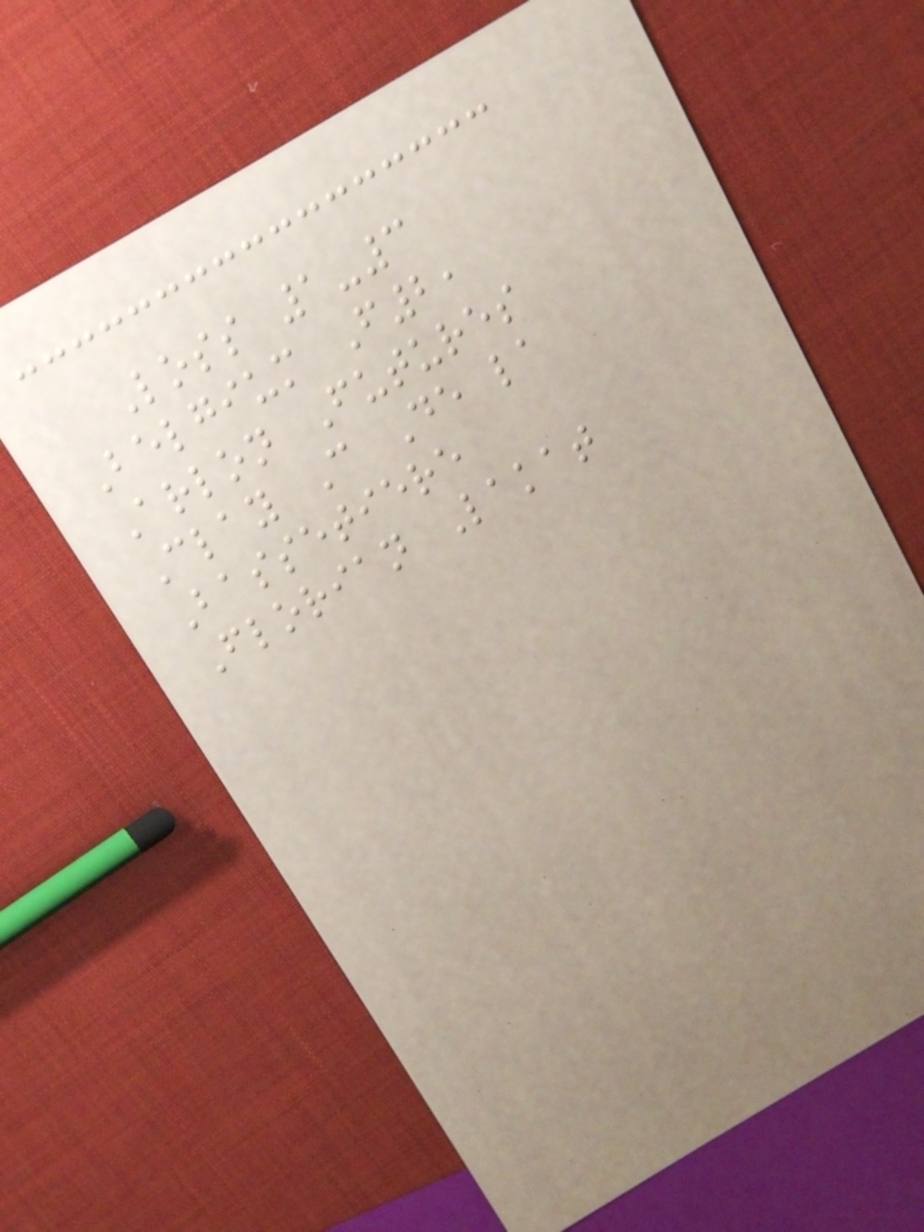Loss 1-3
Belgium F2,
Arlon Futures
Clay C De la
Bassetiere
Florian Lakat
